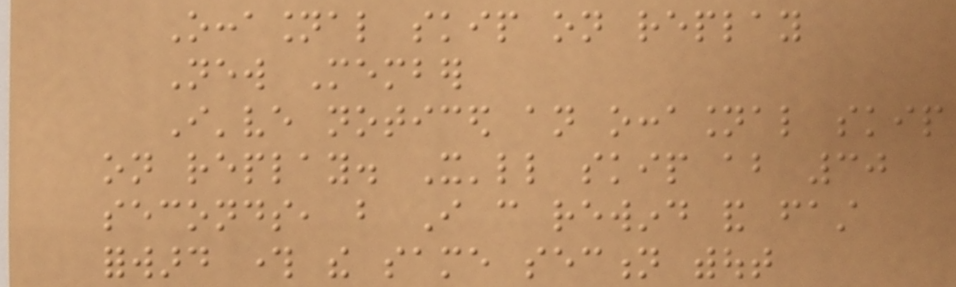Occasional skip on replay
New Member
I've noticed an occasional skip
on replay. It'll skip about 30
seconds, but I can rewind and fast
forward through the same section without
